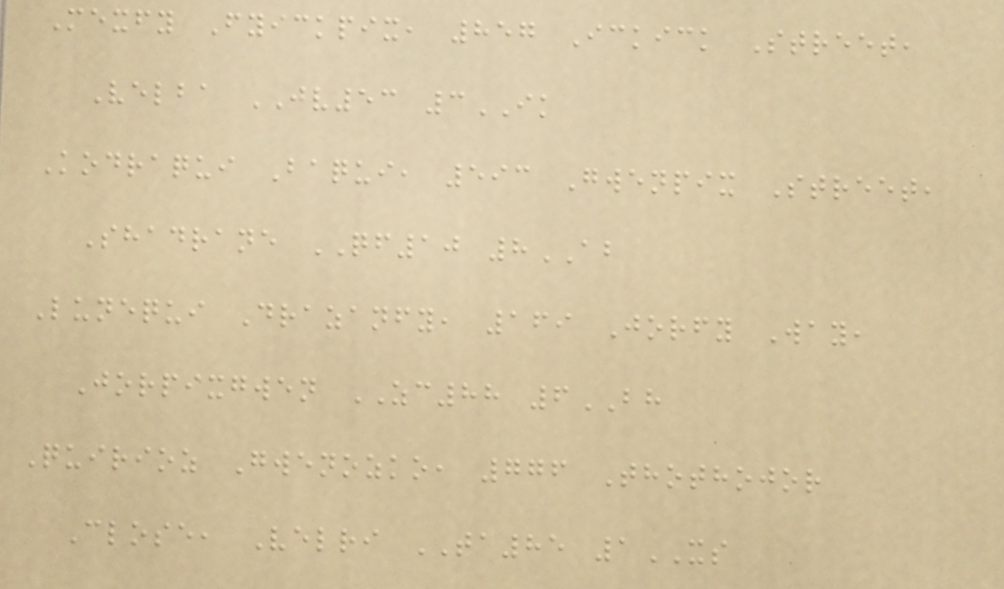Mexfy Fyickpix, 857 Ickick Street,
Velba JV53 3IK
Kodraqui Baqui, 593 Gwenpix Street,
Shadrane QF10 8AB
Lunequi Drazanfy, 169 Jorfy Way,
Jorpixgwen ZC88 6BH
Quirioz Gwenozko, 776 Thothojor
Close, Velri TA85 1XS
